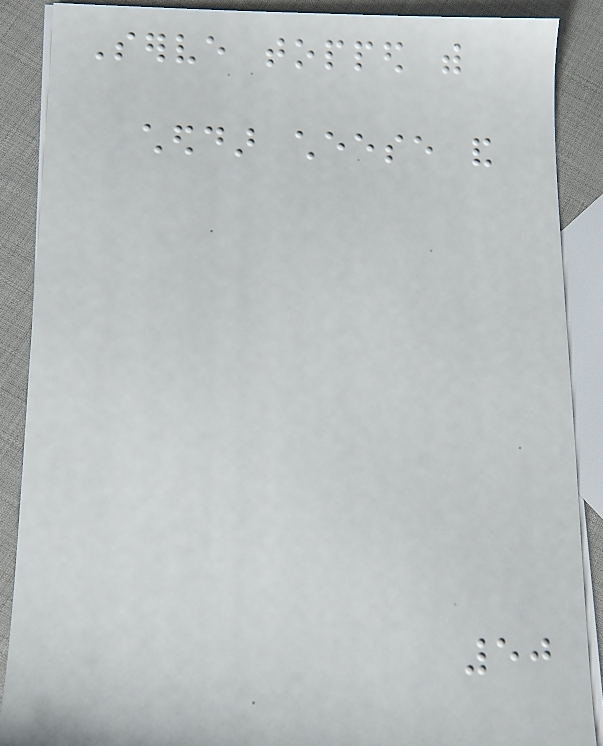Serve topped with
cheddar cheese and
50
